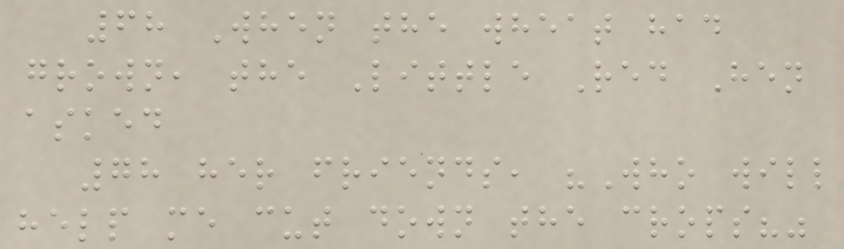68 When the wheat had
grown, the Little Red Hen
asked
78 her friends, "Who will
help me cut down the crops?"
